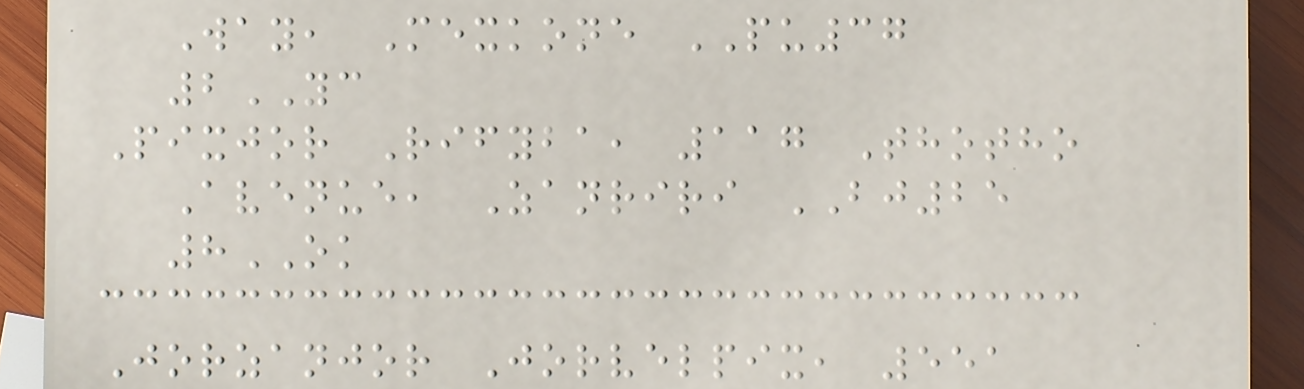Way, Mexkone PU37
2YC
Pixjor Rifyba, 117 Thotho
Avenue, Zanriri BJ25
8OK
Jorzanjor Jorvelpix, 551
